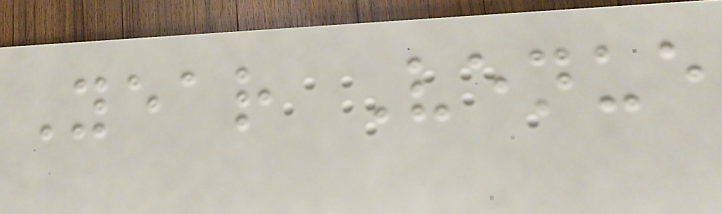Year Venue
